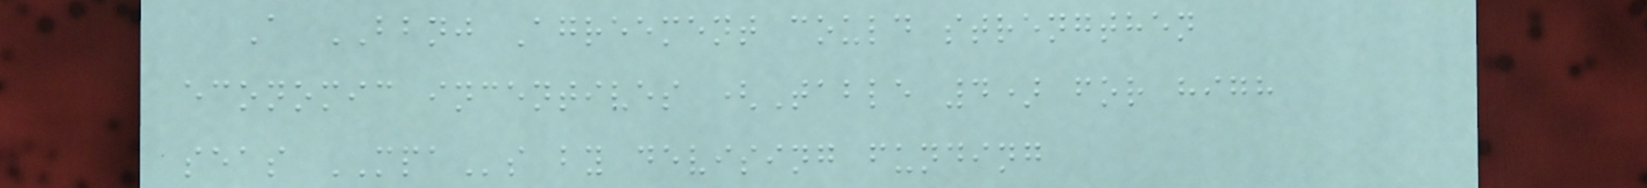A BBNJ Agreement could strengthen
economic incentives (Table 4) for high
seas MPAs by devising funding
